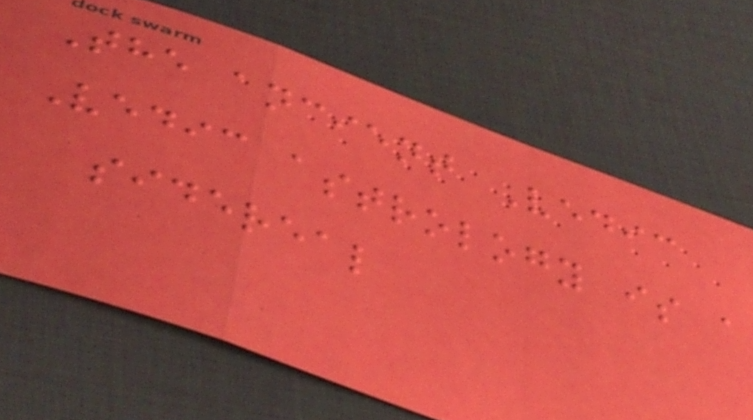The ancient Vedic
Vedic astrology is a
sidereal
